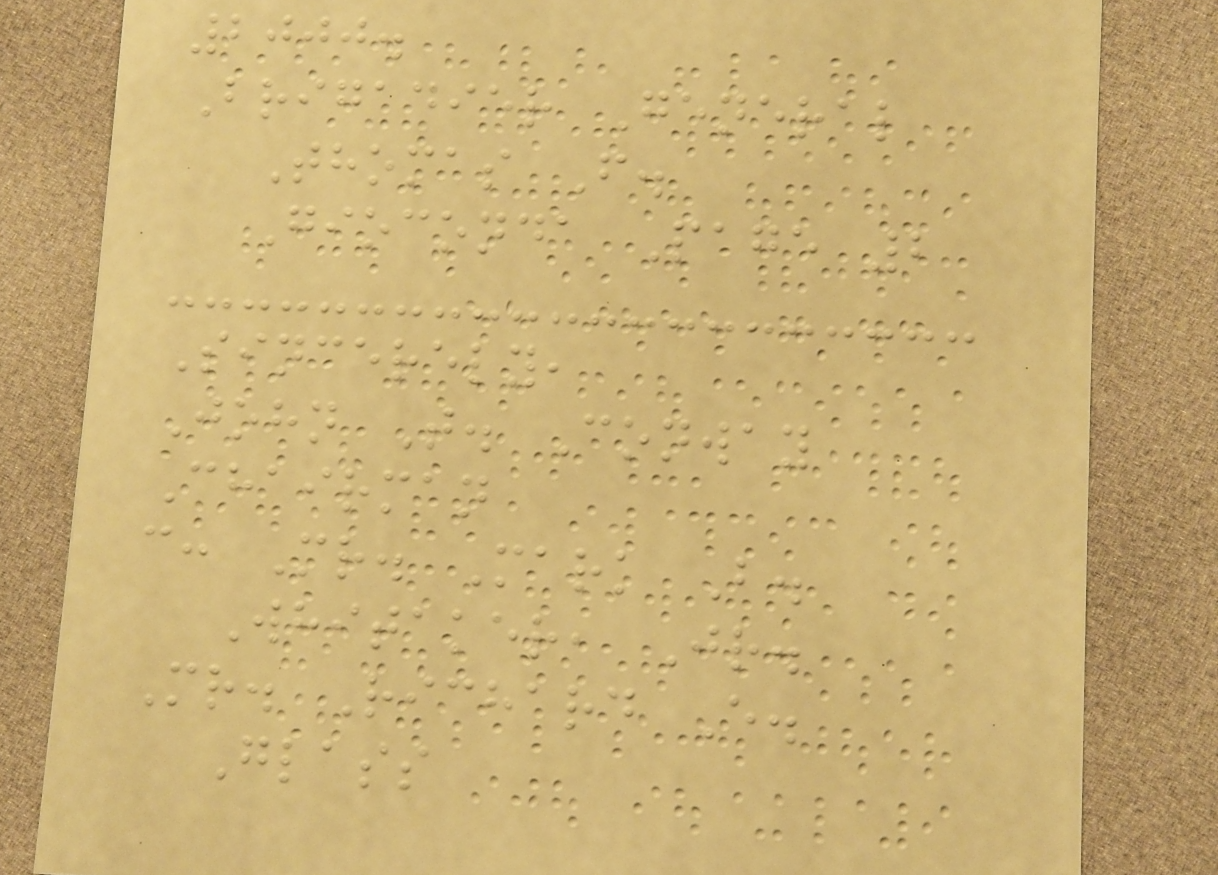2000.
Brigadier General
Thomas F.
Gioconda Page 2
Sincerely,
John T. Conway
Chairman
c: Mr. Mark B.
Whitaker, Jr.
Mr. Richard E.
Glass
